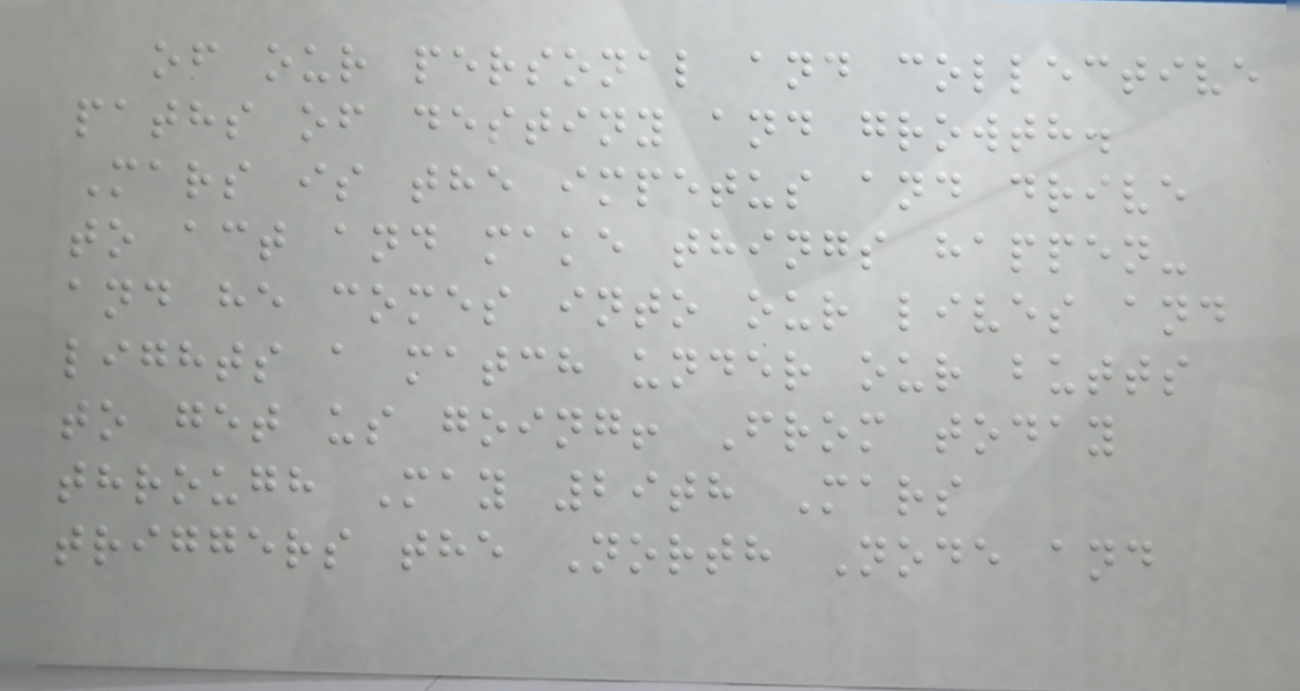of our personal and collective
paths of destiny and growth.
Mars is the impetus and drive
to act and make things happen-
and he comes into our lives and
lights a match under our butts
to get us going! From today
through May 29th Mars
triggers the North Node and
